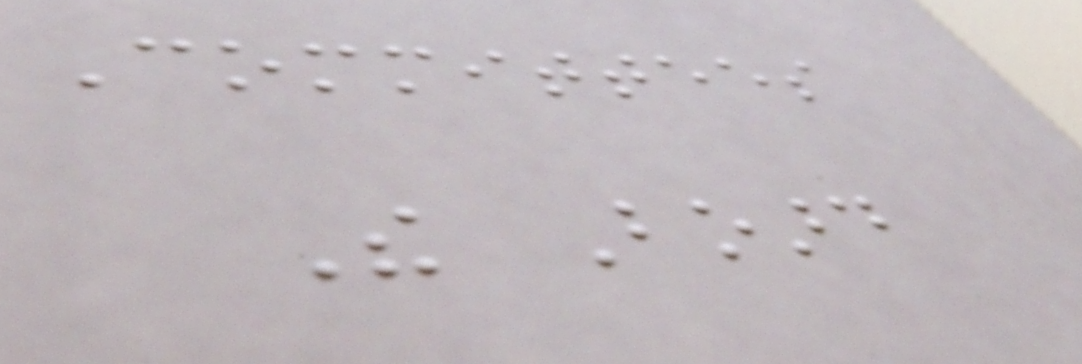Committees
The Board
